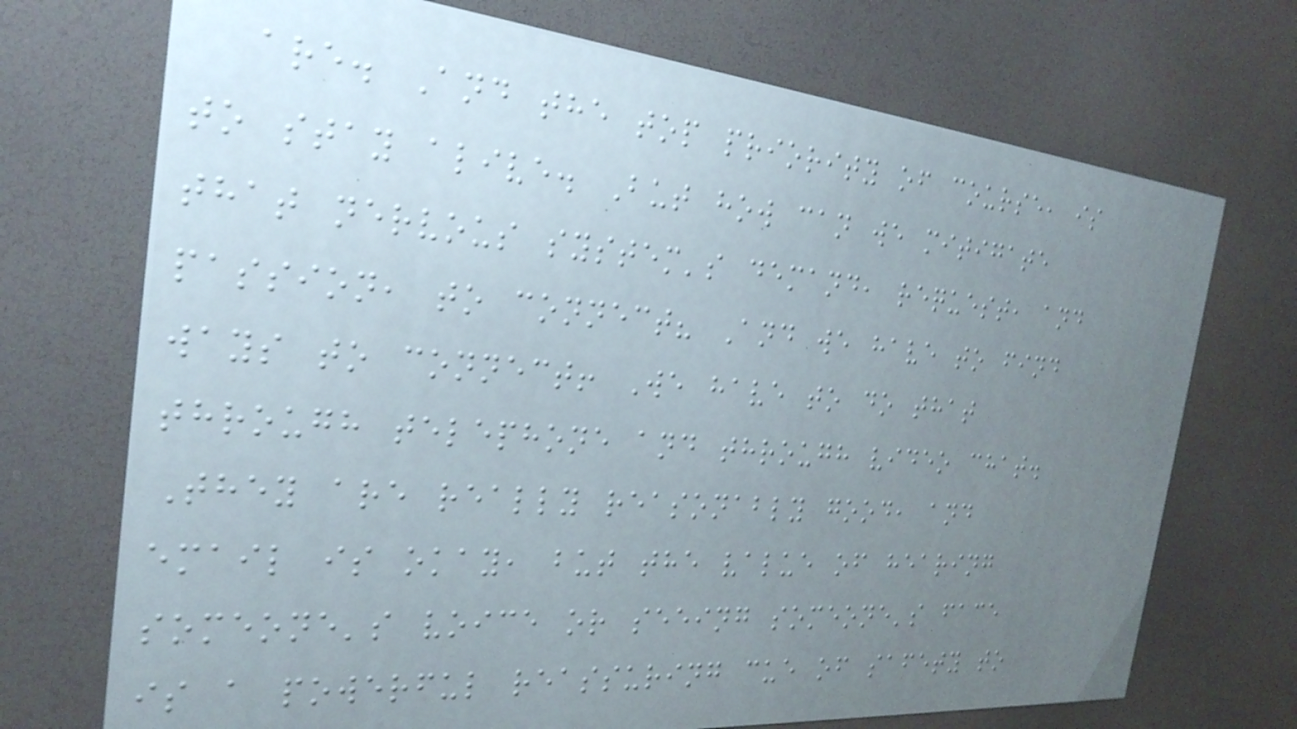are. And the top priority of course, is
to stay alive. But how can we mitigate
that nervous system's demand, request, and
passion, to connect? And we have to find
ways to connect! We have to do that
through telephone and through video chat.
They are really reasonably good, and
email is okay, but the value of hearing
someone's voice or seeing someone's face
is a powerful reassuring cue of safety to
